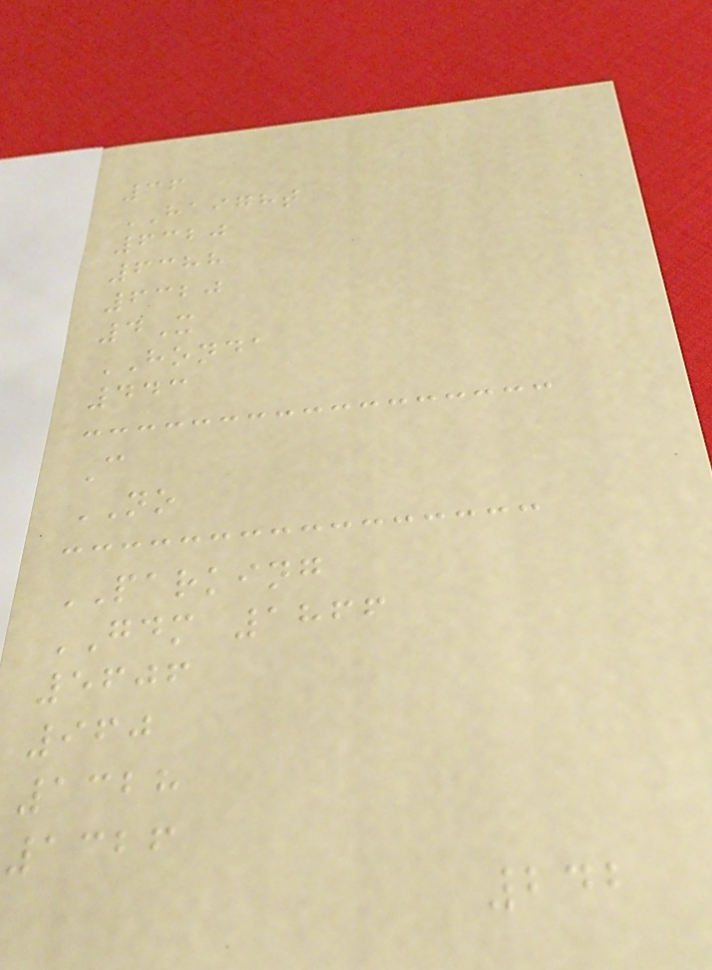36
HAIGHT
6320
6388
6320
4X
HONDA
443
C
NO
PARKING
GDM 1866
5606
960
1328
1326
242
